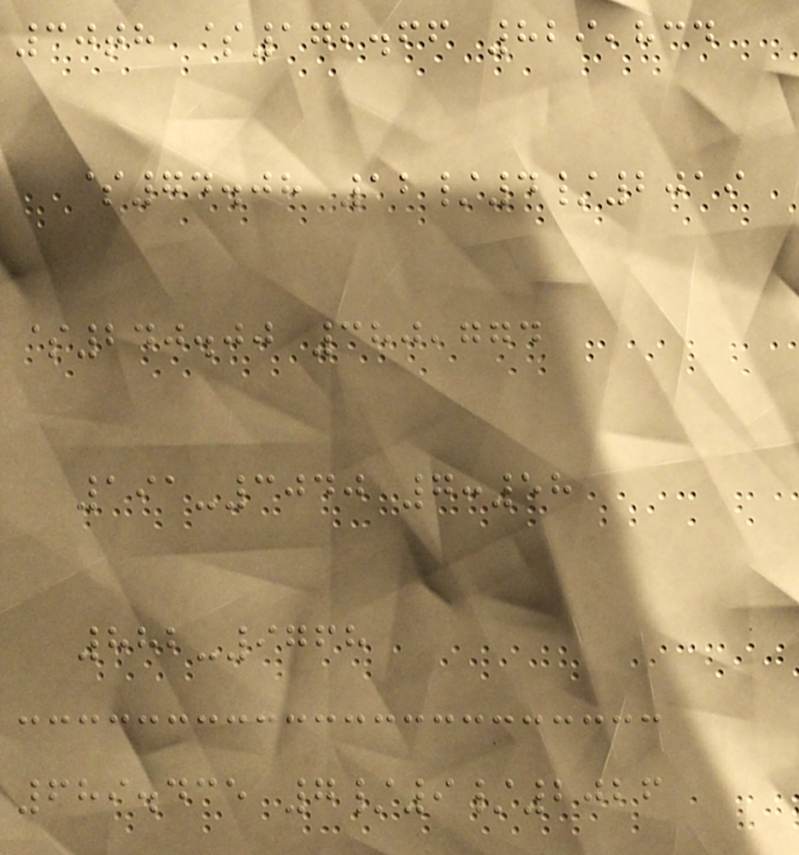30th $172.66 829,834
$74.08 12/4/2019
$240.00 380,774
191-3040 7:58
882-9768
689.435 7/9/2026
